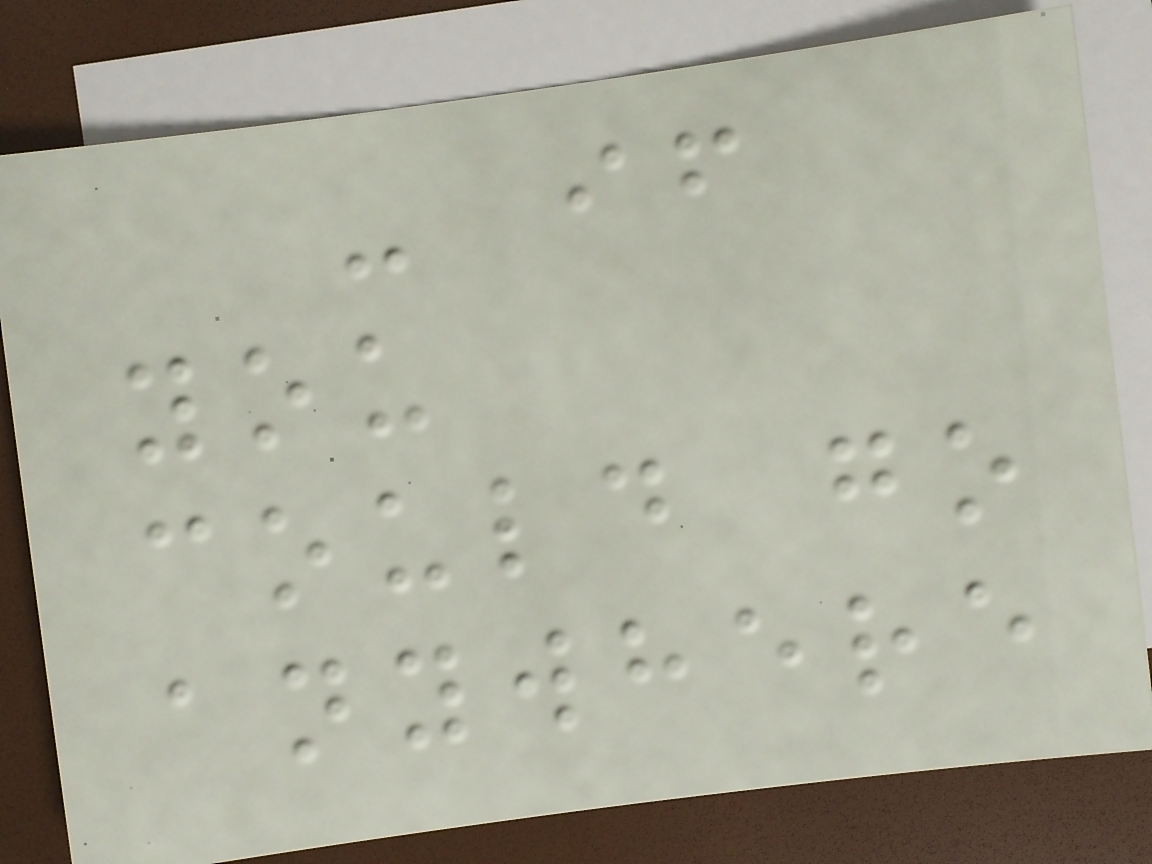- if
you
could go
anywhere
